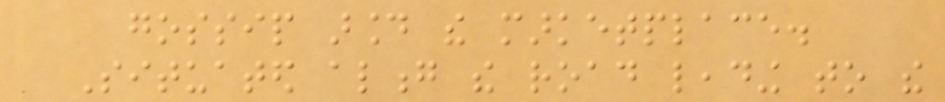gossip around the marketplace.
Situated along the road leading to the
